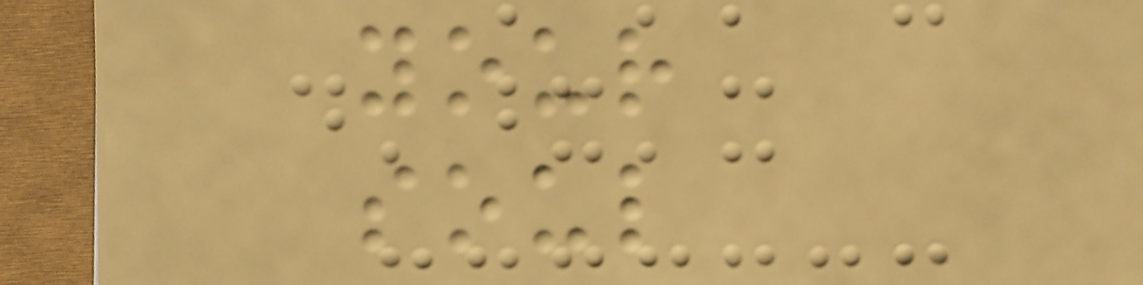your
soul
